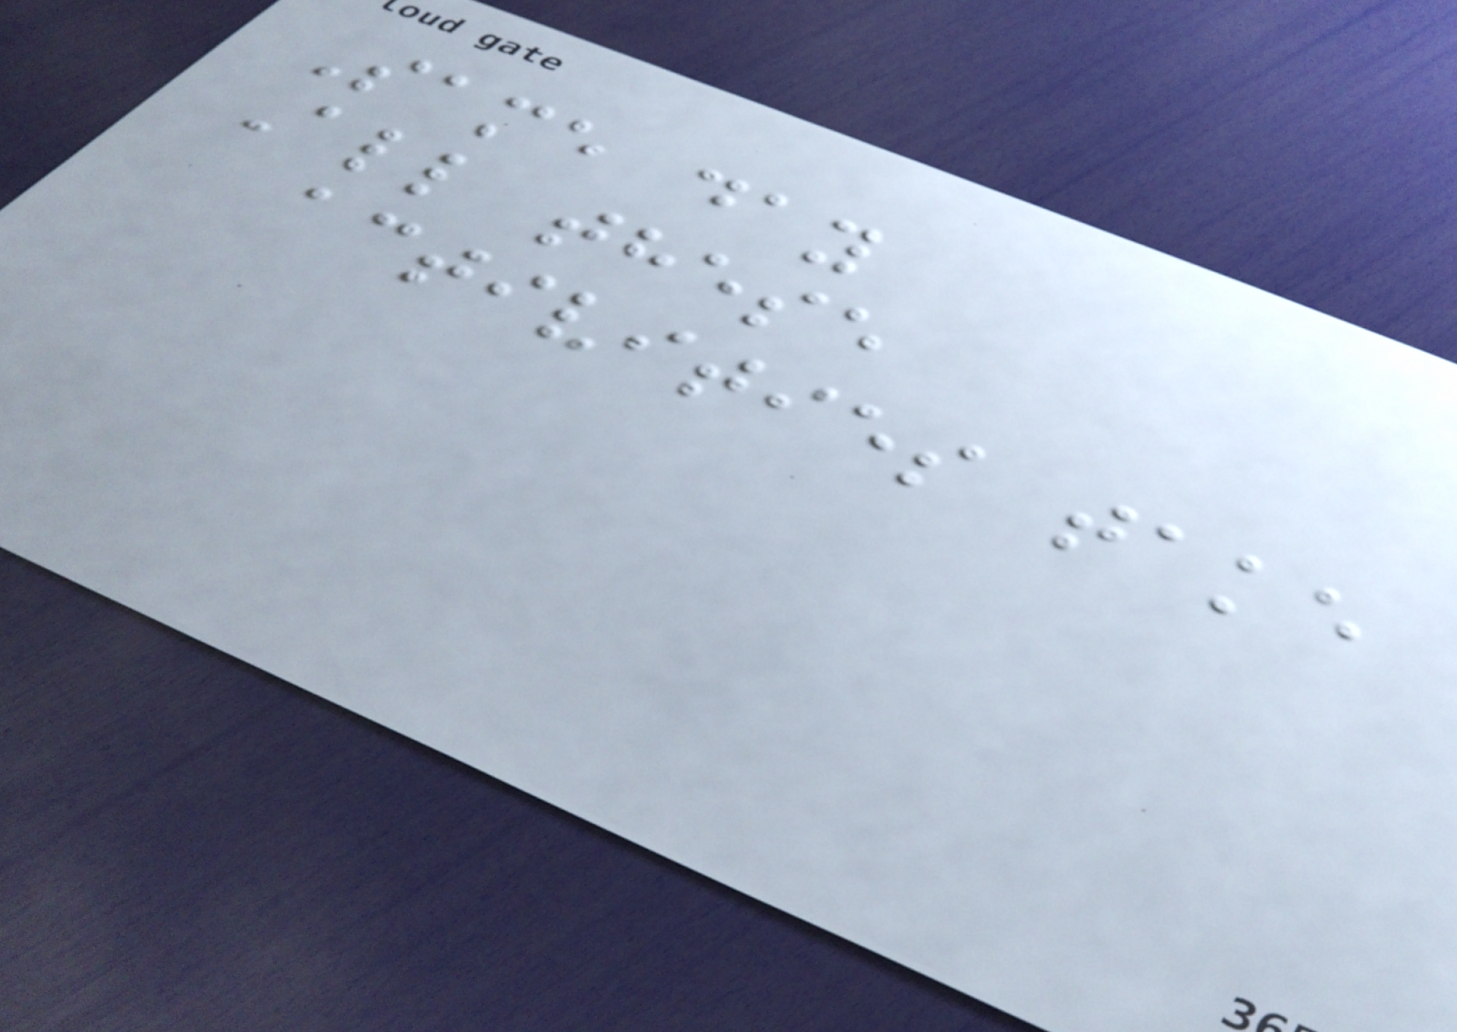Same day
All these
activities take
